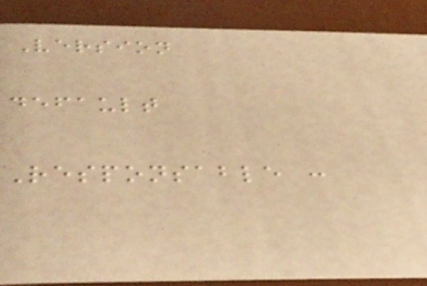Version
default
Responsable :
